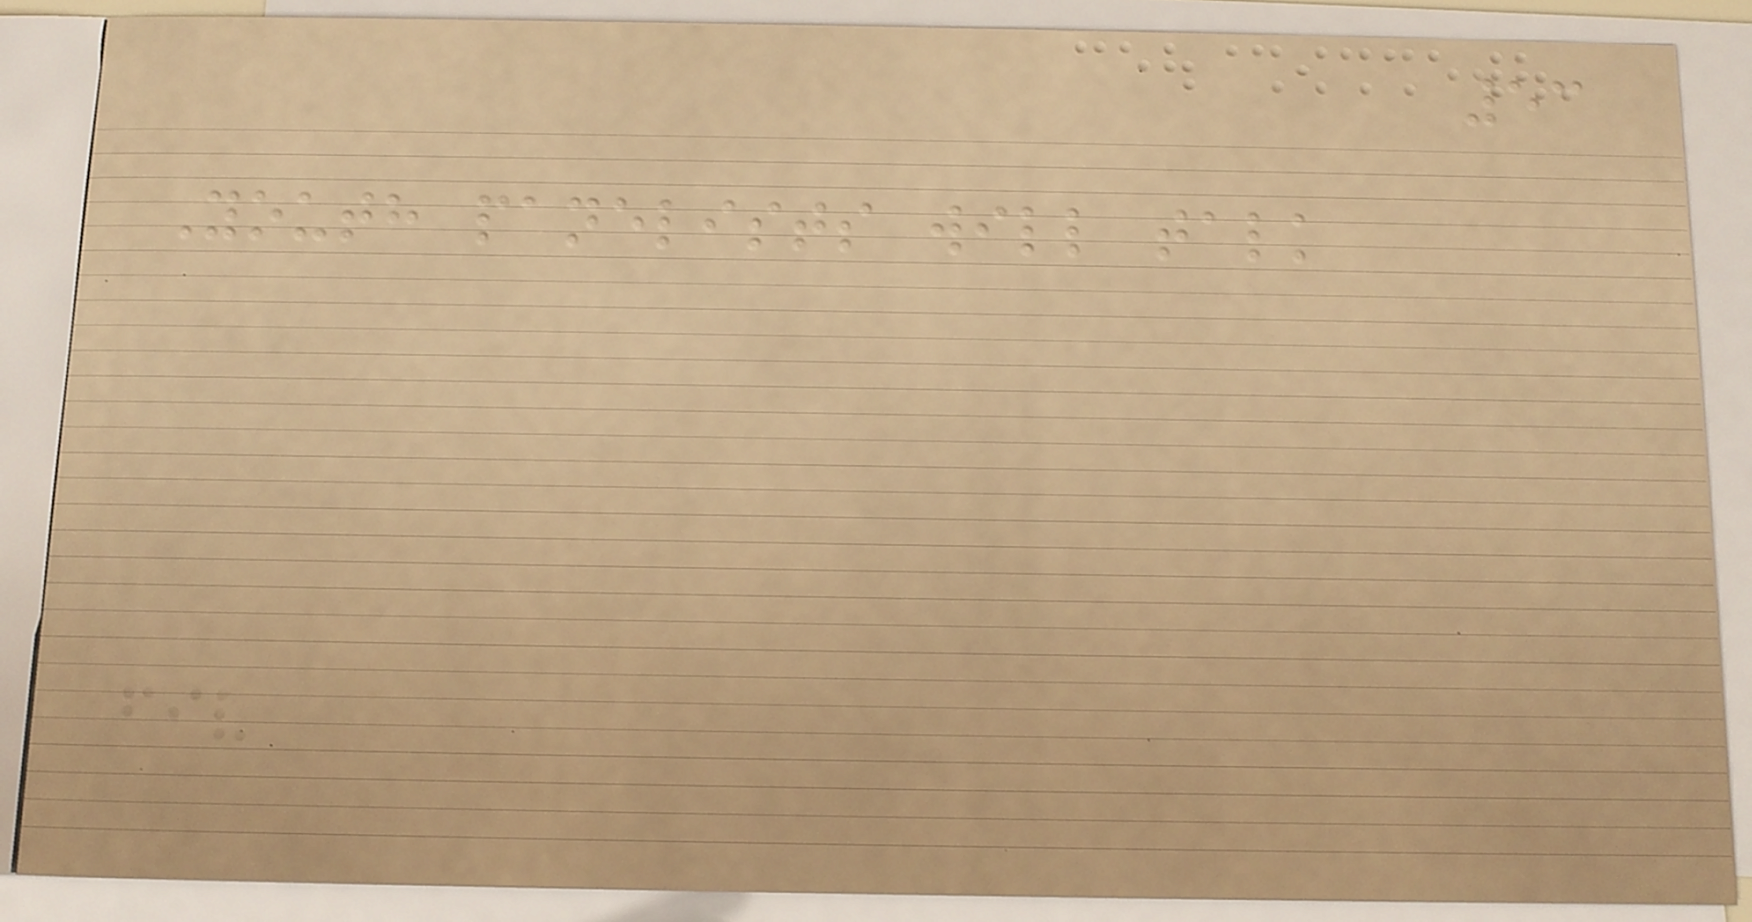53
Youth panelists will talk
